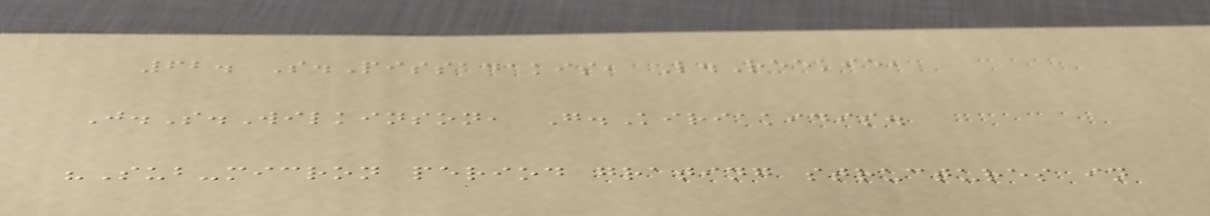62. S.Pissadakis, L.Reekie,
J.S.Wilkinson, G.Kiriakidis.
"Sub-micron period grating structures in
